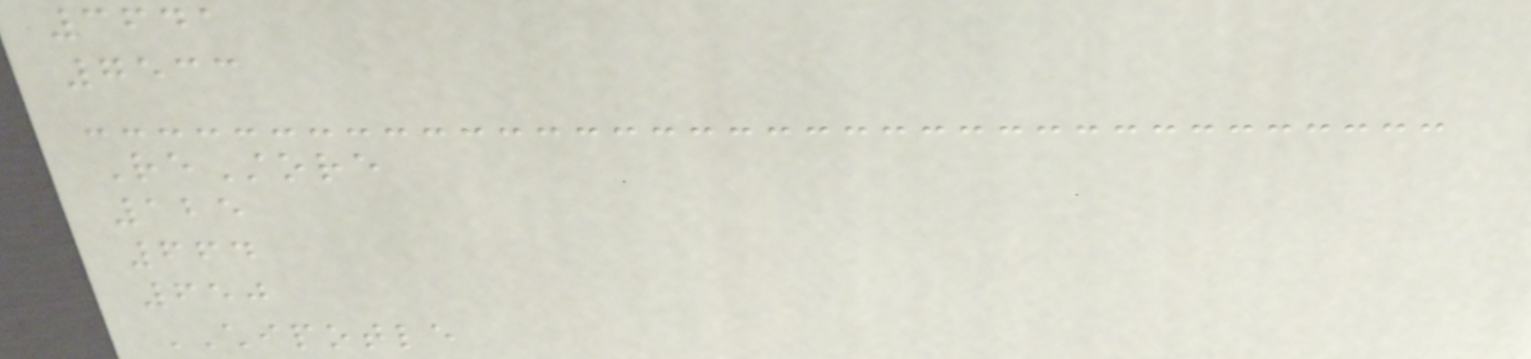3641
7533
ReStore
125
664
650
CHIPOTLE
